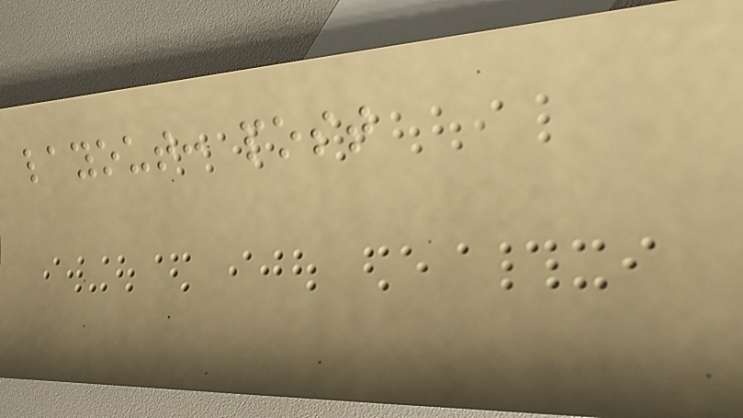layout: post
